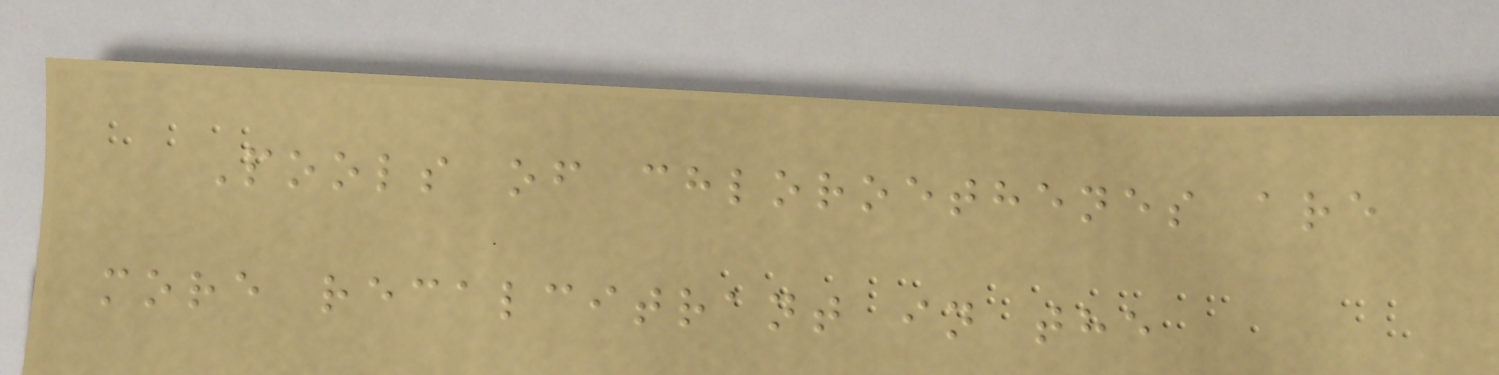Pools of chloroethenes are
more recalcitrant in the
